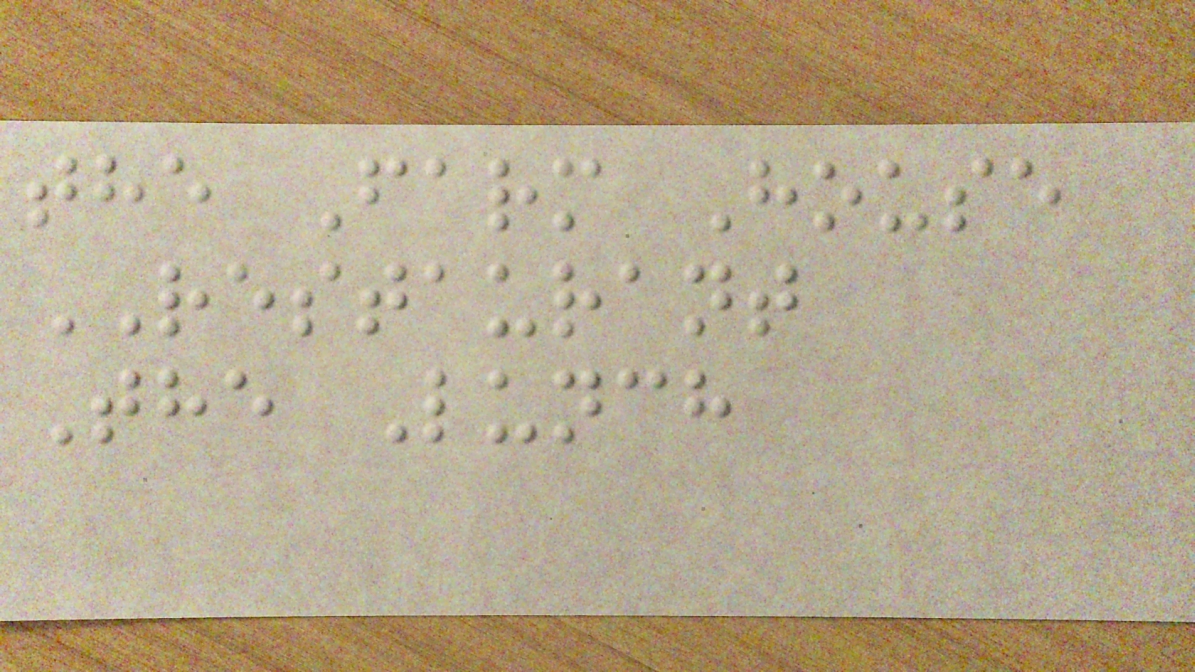the Farm House
RESTAURANT
The Lunch
